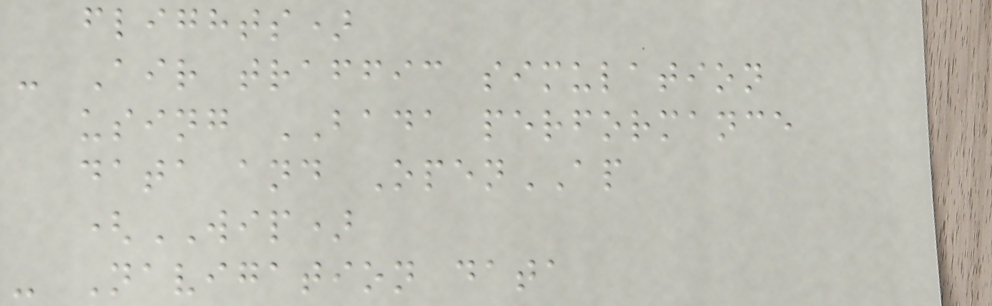flights)
- Air traffic simulation
using BADA performance
data and OpenAP
(WIP)
- Navigation data
